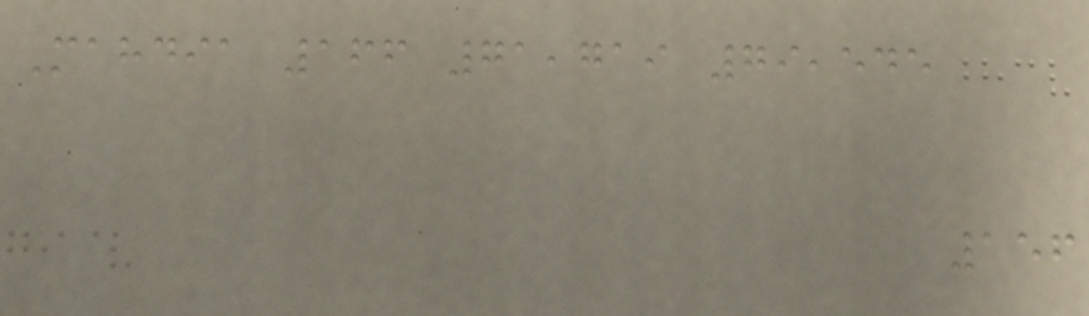Mahdia 166 71,719 79,545
156
